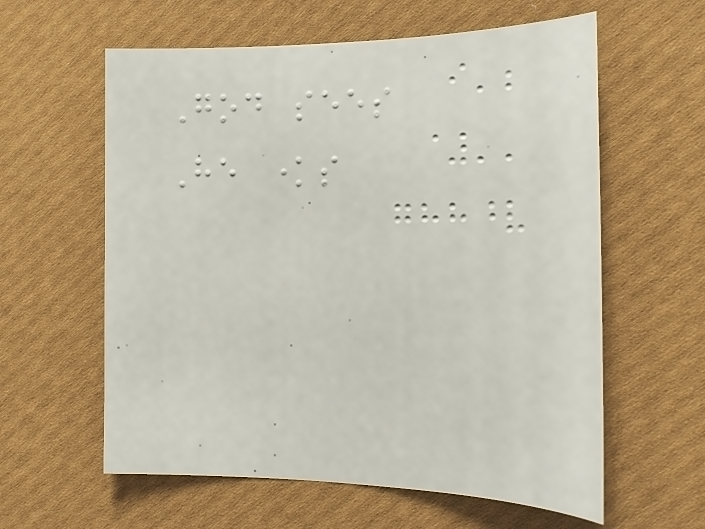God sees
He knows
